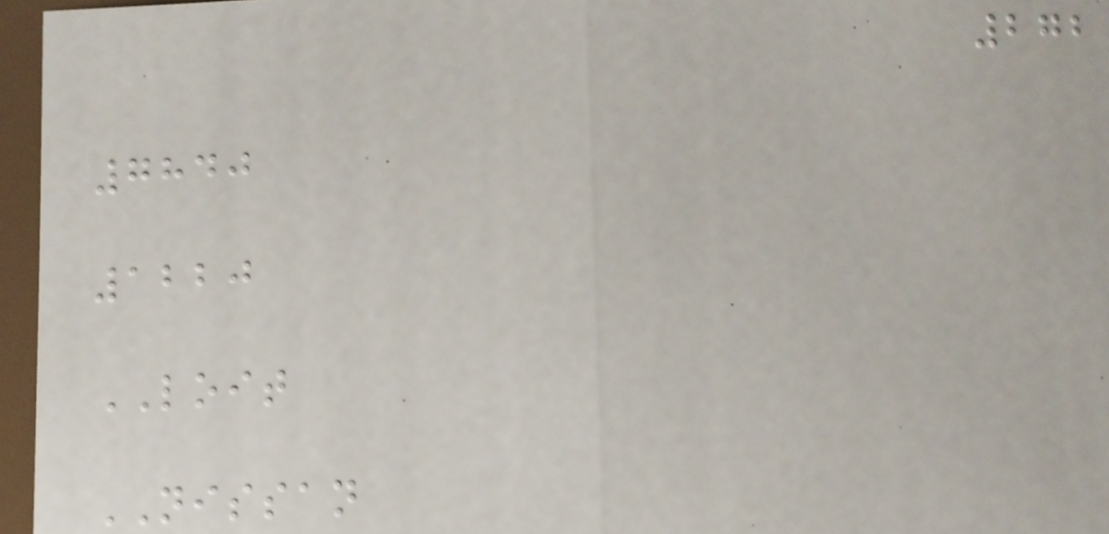272
7840
1220
LOIT
NISSAN
